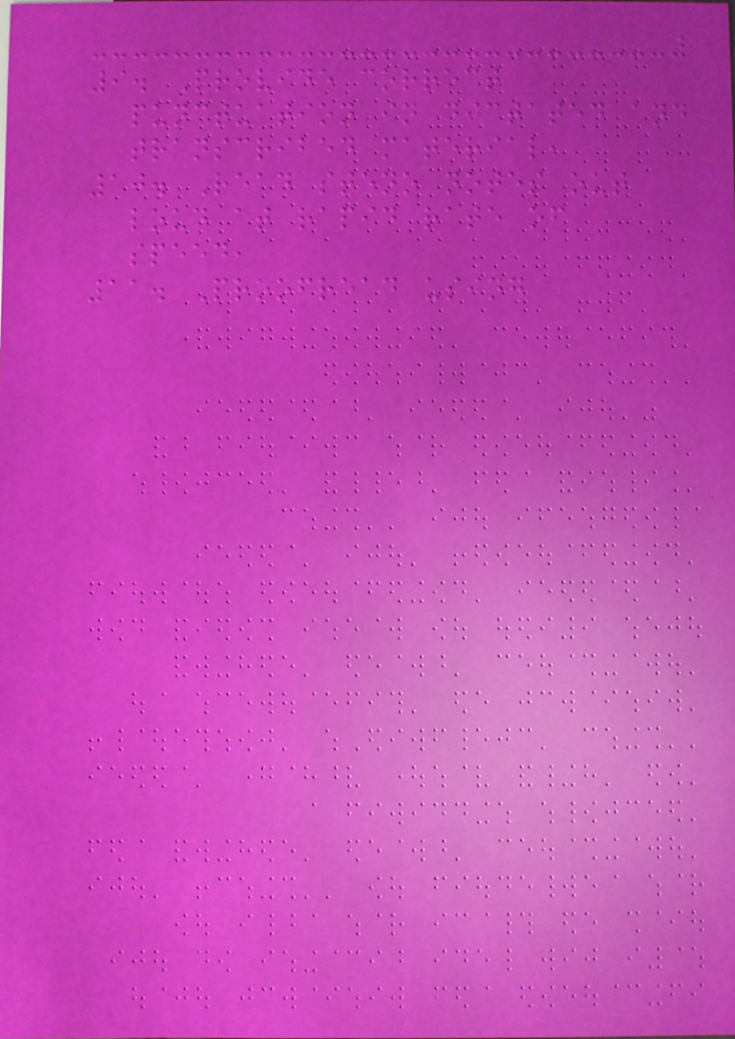9. Provide correct
punctuation in dictated and
transcribed material,
10. Read steno notes out
loud at rapid rate of
speed,
11. Proofread using
